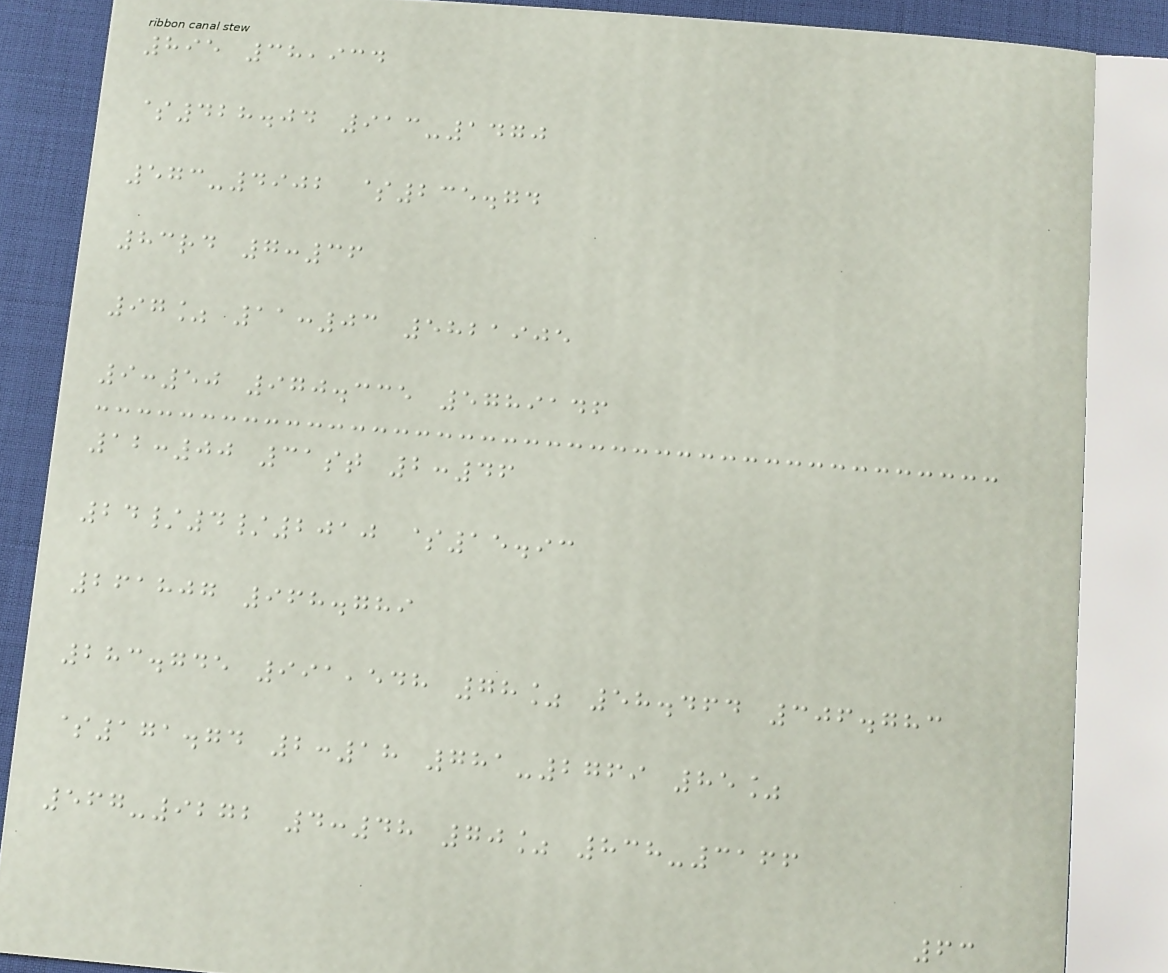895 38,934
$428.04 913-1470
573-4902 $235.74
83rd 7:36
97% 11:03 5821905
9:50 970.335 5789146
12:00 31st 2:46
24/4/2010 $15.93
261807 968.789
283.745 991,548 78% 58.464 306.783
$171.74 2:18 781-2769 85%
567-9272 4:48 70% 838-3166
63
